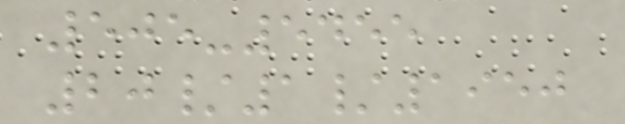505-5455
20/1/1950
